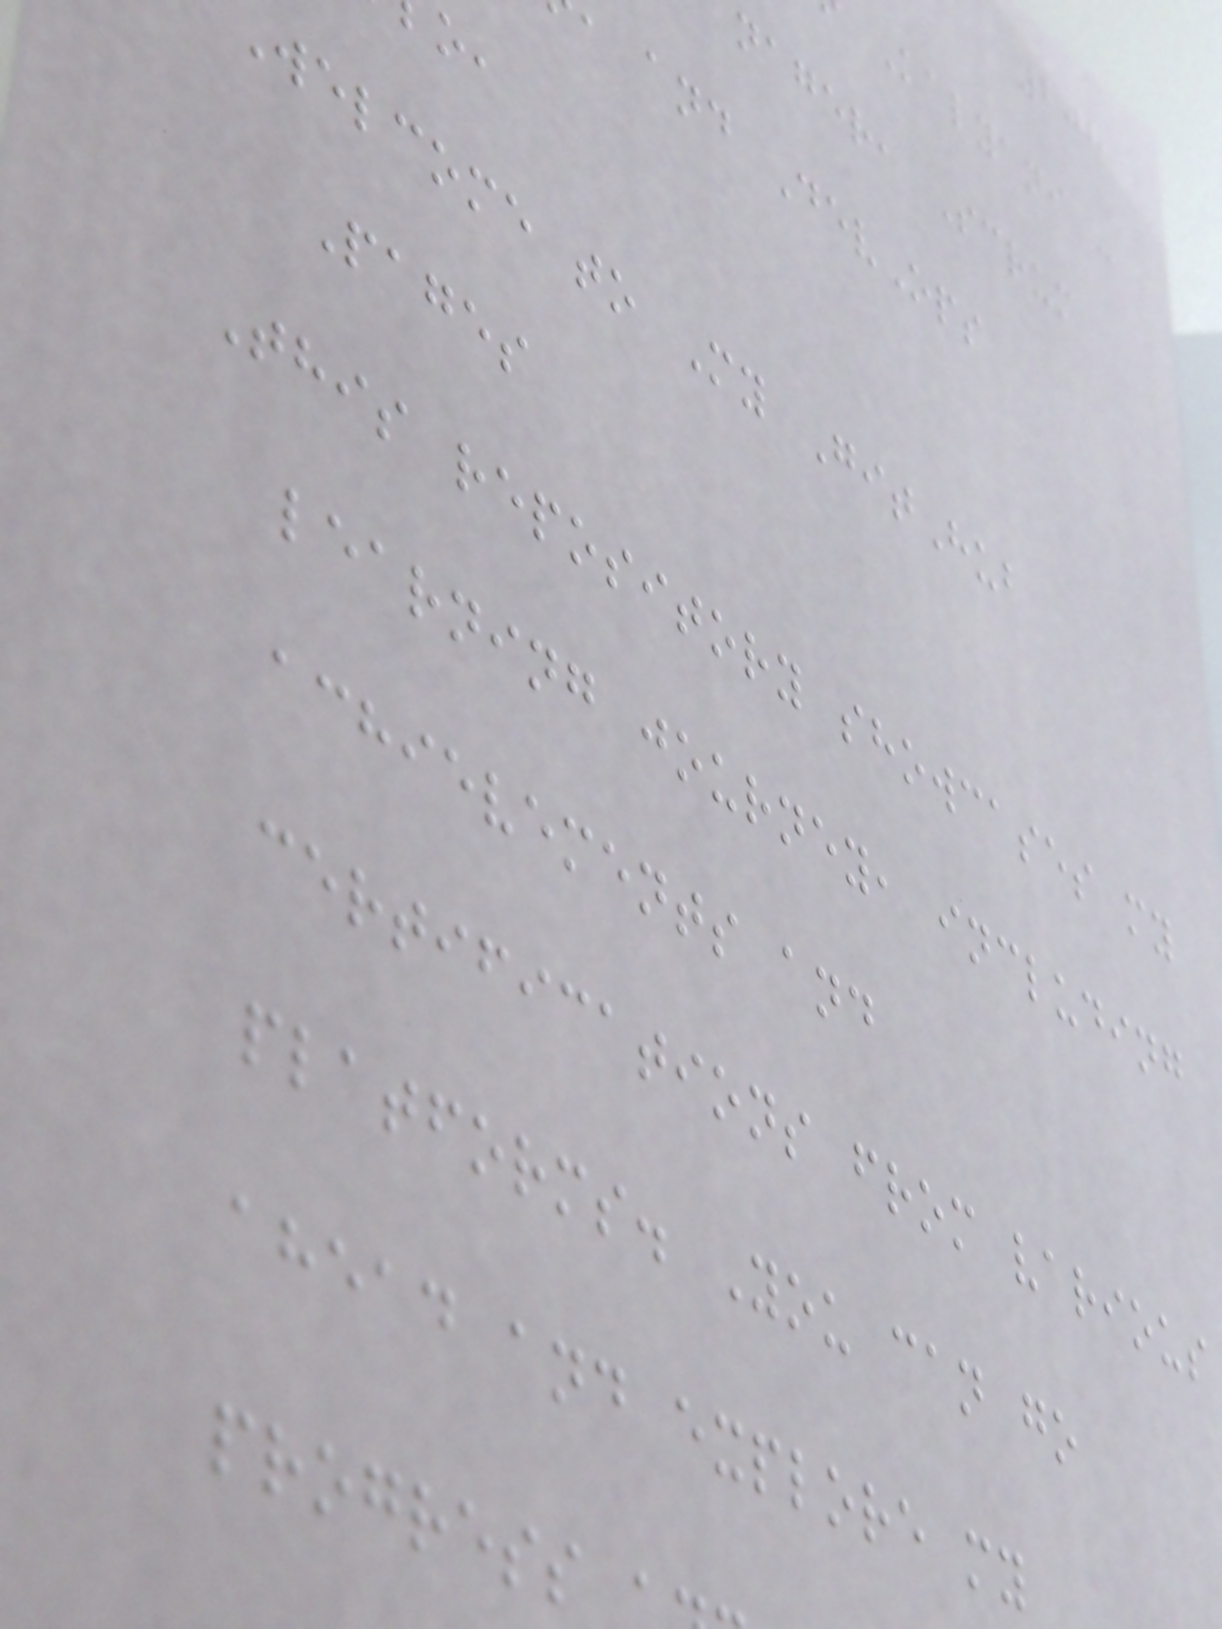208
Kalyani -
nager, Scrum
and DevOps
welcome to My GitHub
Pages
This repository showcases my
learning journey, including
achievements and
certifications from various
platforms. You can go
ahead and explore my
progress
